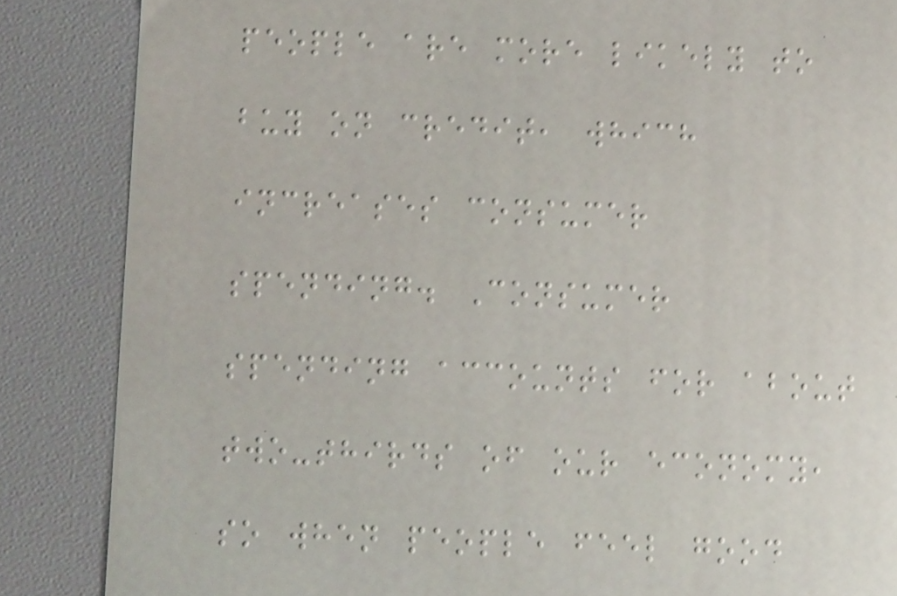people are more likely to
buy on credit, which
increases consumer
spending. Consumer
spending accounts for about
two-thirds of our economy,
so when people feel good
